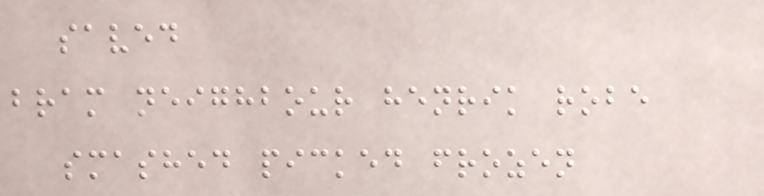saved
bram neighbour henrik robe
smashed picked frozen
